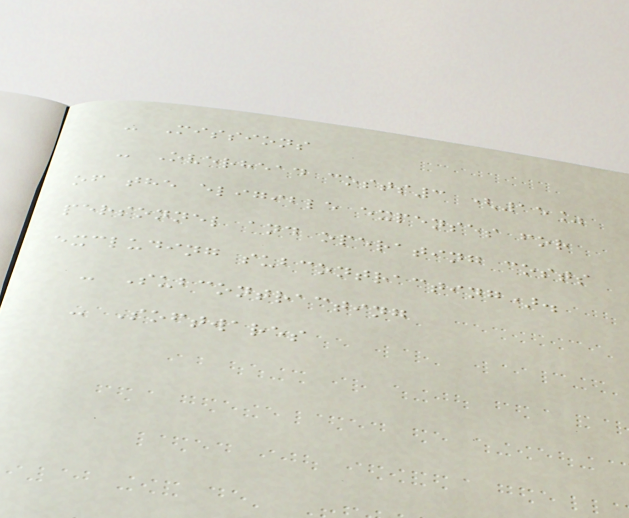- Missions
- Overhead costs3 (15%
of the eligible expenses for
personnel and operating costs
excluding subcontracting).
- Subcontracting
- Softwares
